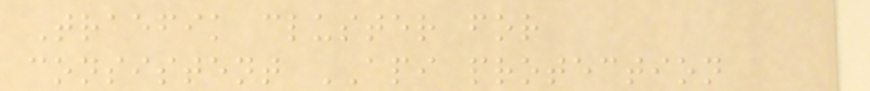Traefik cluster for
consistent API protection
